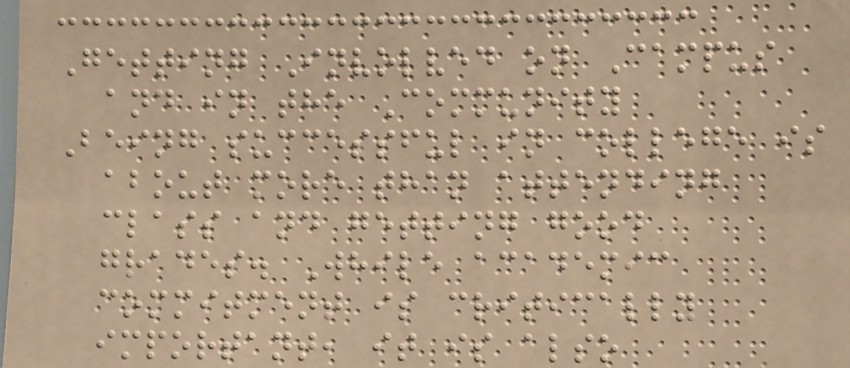Getting Involved on Campus
and in the Community
Being successful in college is
about more than attending
class and getting good
grades. While academic
commitment is critically
important, it is also
